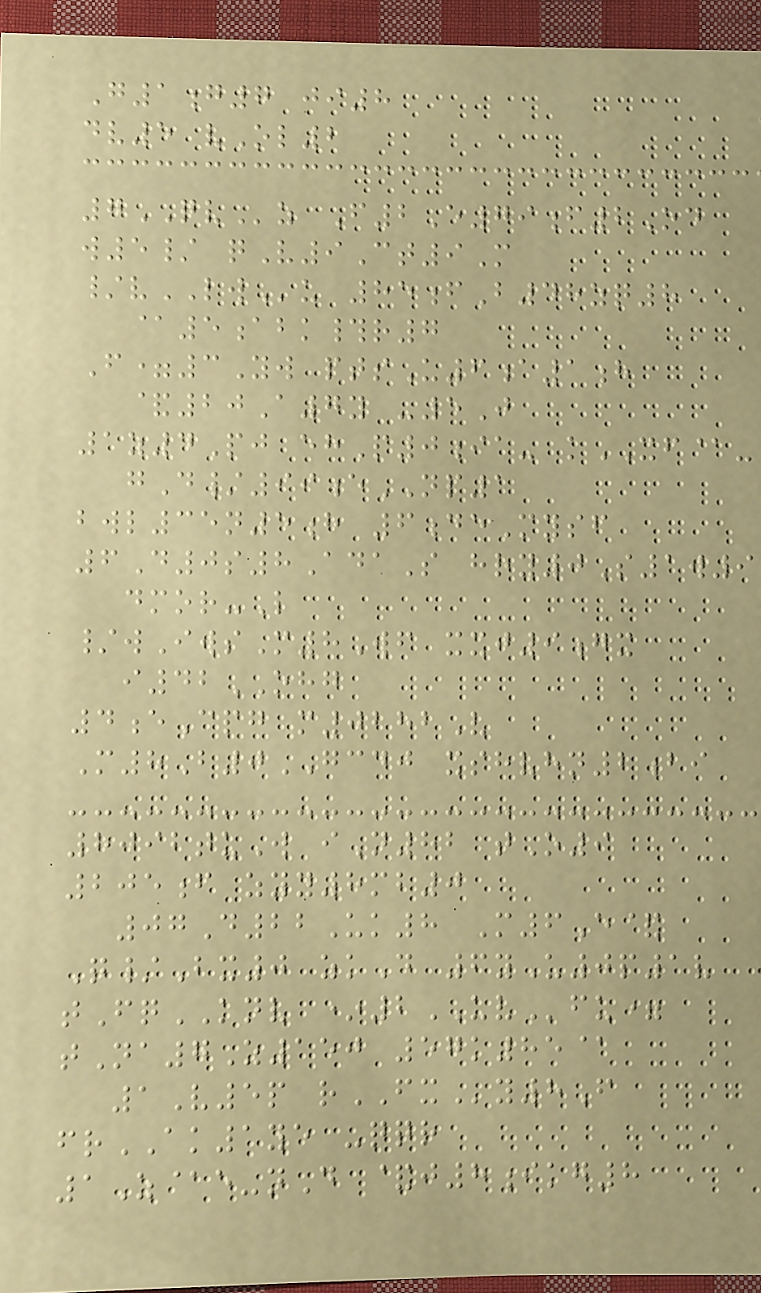G1g7 ji8
dv5 vOl2
7QVz F2E79f2Od
w5/ qV9Ct9M
/vLWu 85fB48zq8
@5abk#r7
F=3Yw ptsU6a1h
&20A7y -5J
1z4Pj ehP0ia- kXF@-
gD/99eNP1
bwl35n5h 6deMysf
6D0s8AdaS hry0S1w9
dmor-L
/wIwsM8Wf xxj9gx
i42OHG
4eCpg m0282V
M8B0GCDJ xshvhn2bi
8092tuW iN82 tO9
205f zyy8mb0
07D22Uk8 M6E&
Q/Bx0 zkD 6yU0p1v
tFqKNV *2UVfu=
tNa7Z150 57k85@
1V5p rFXy8F
frAK1ye -qqr
1Z@e-nD &j8ikg8
